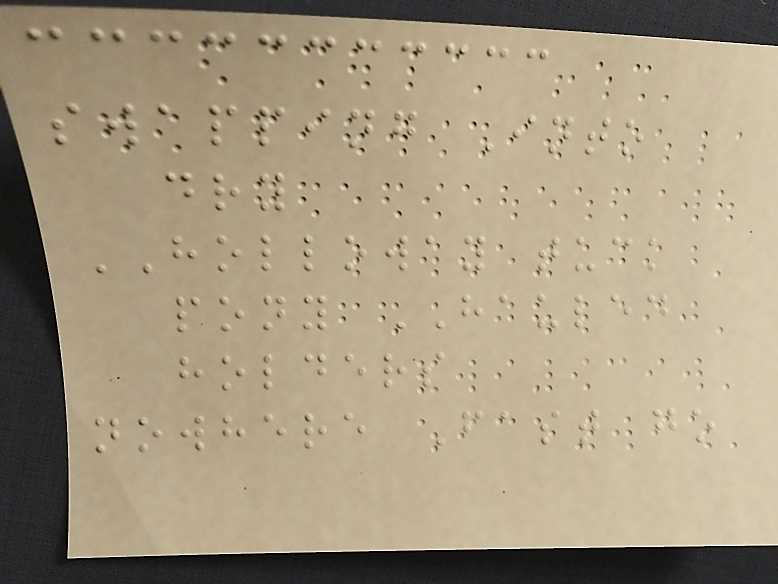swapping Into
dry
HOLLOWAY tuck
pony HAULED
holders
nowhere Fast go
